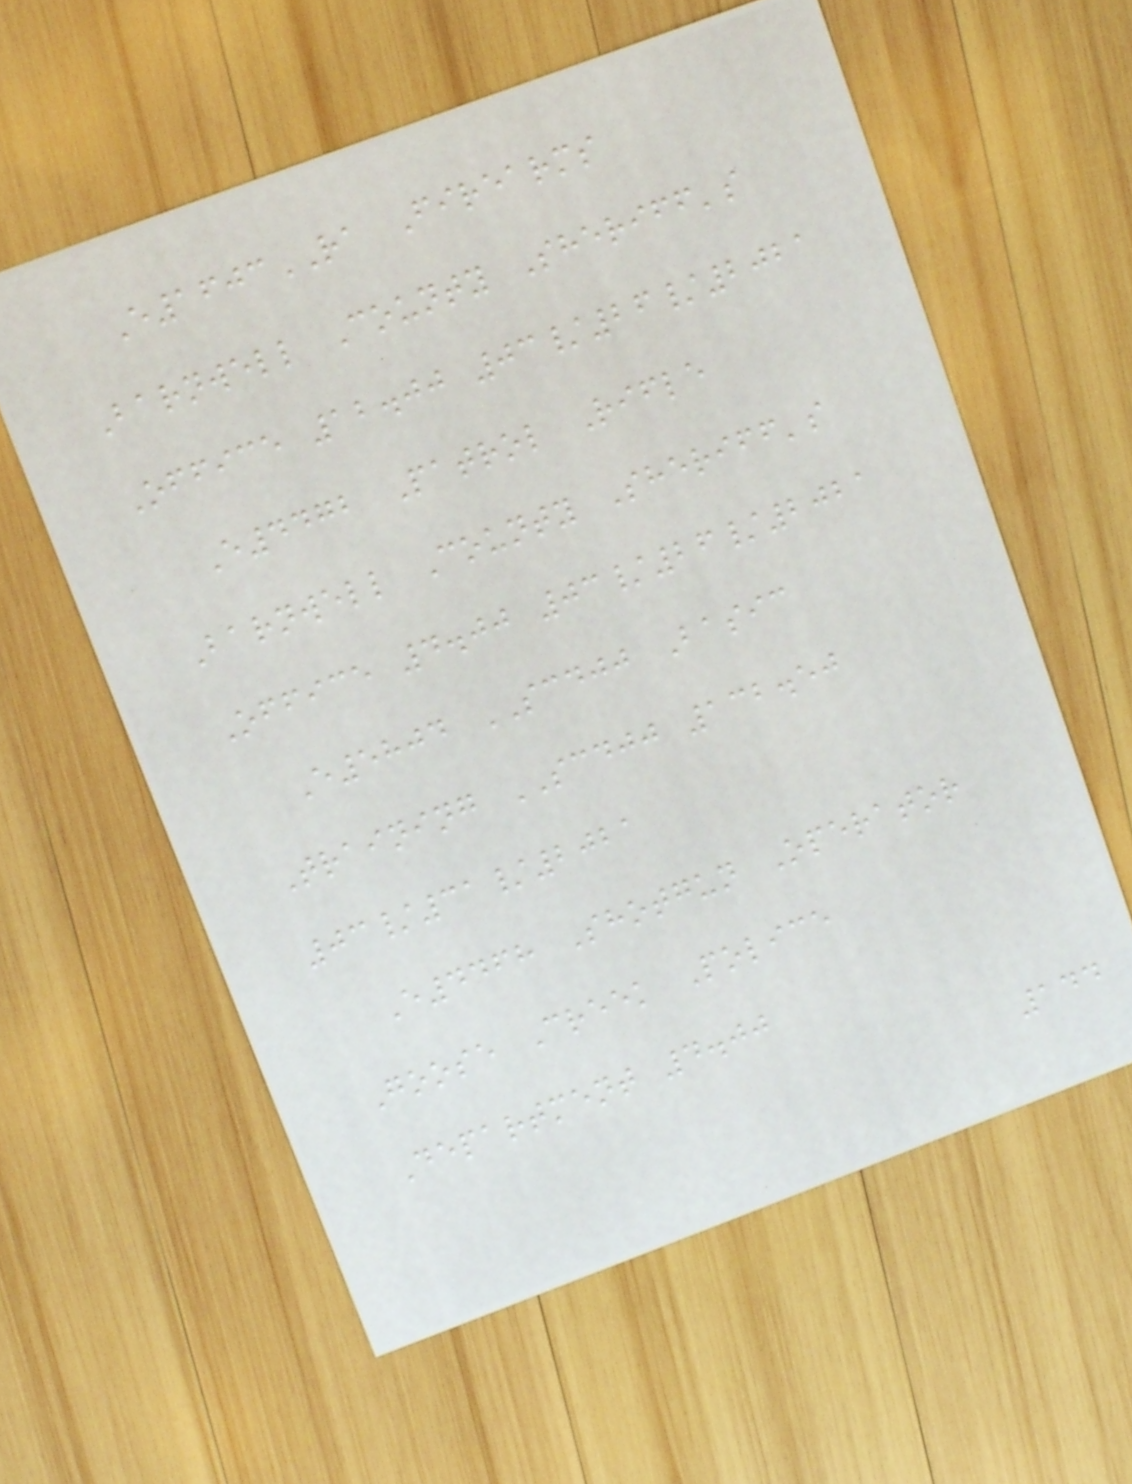E1603RA Firearms
Barnwell County Sheriff's
Office 12.00 03/26/2021
E4472 Patrol Rifle
Barnwell County Sheriff's
Office 4.00 03/26/2021
E5804 SCDJJ Basic
Training SCDJJ 132.50
03/31/2021
E4468 Shotgun Operator
Goose Creek Police
Department 4.00
144
